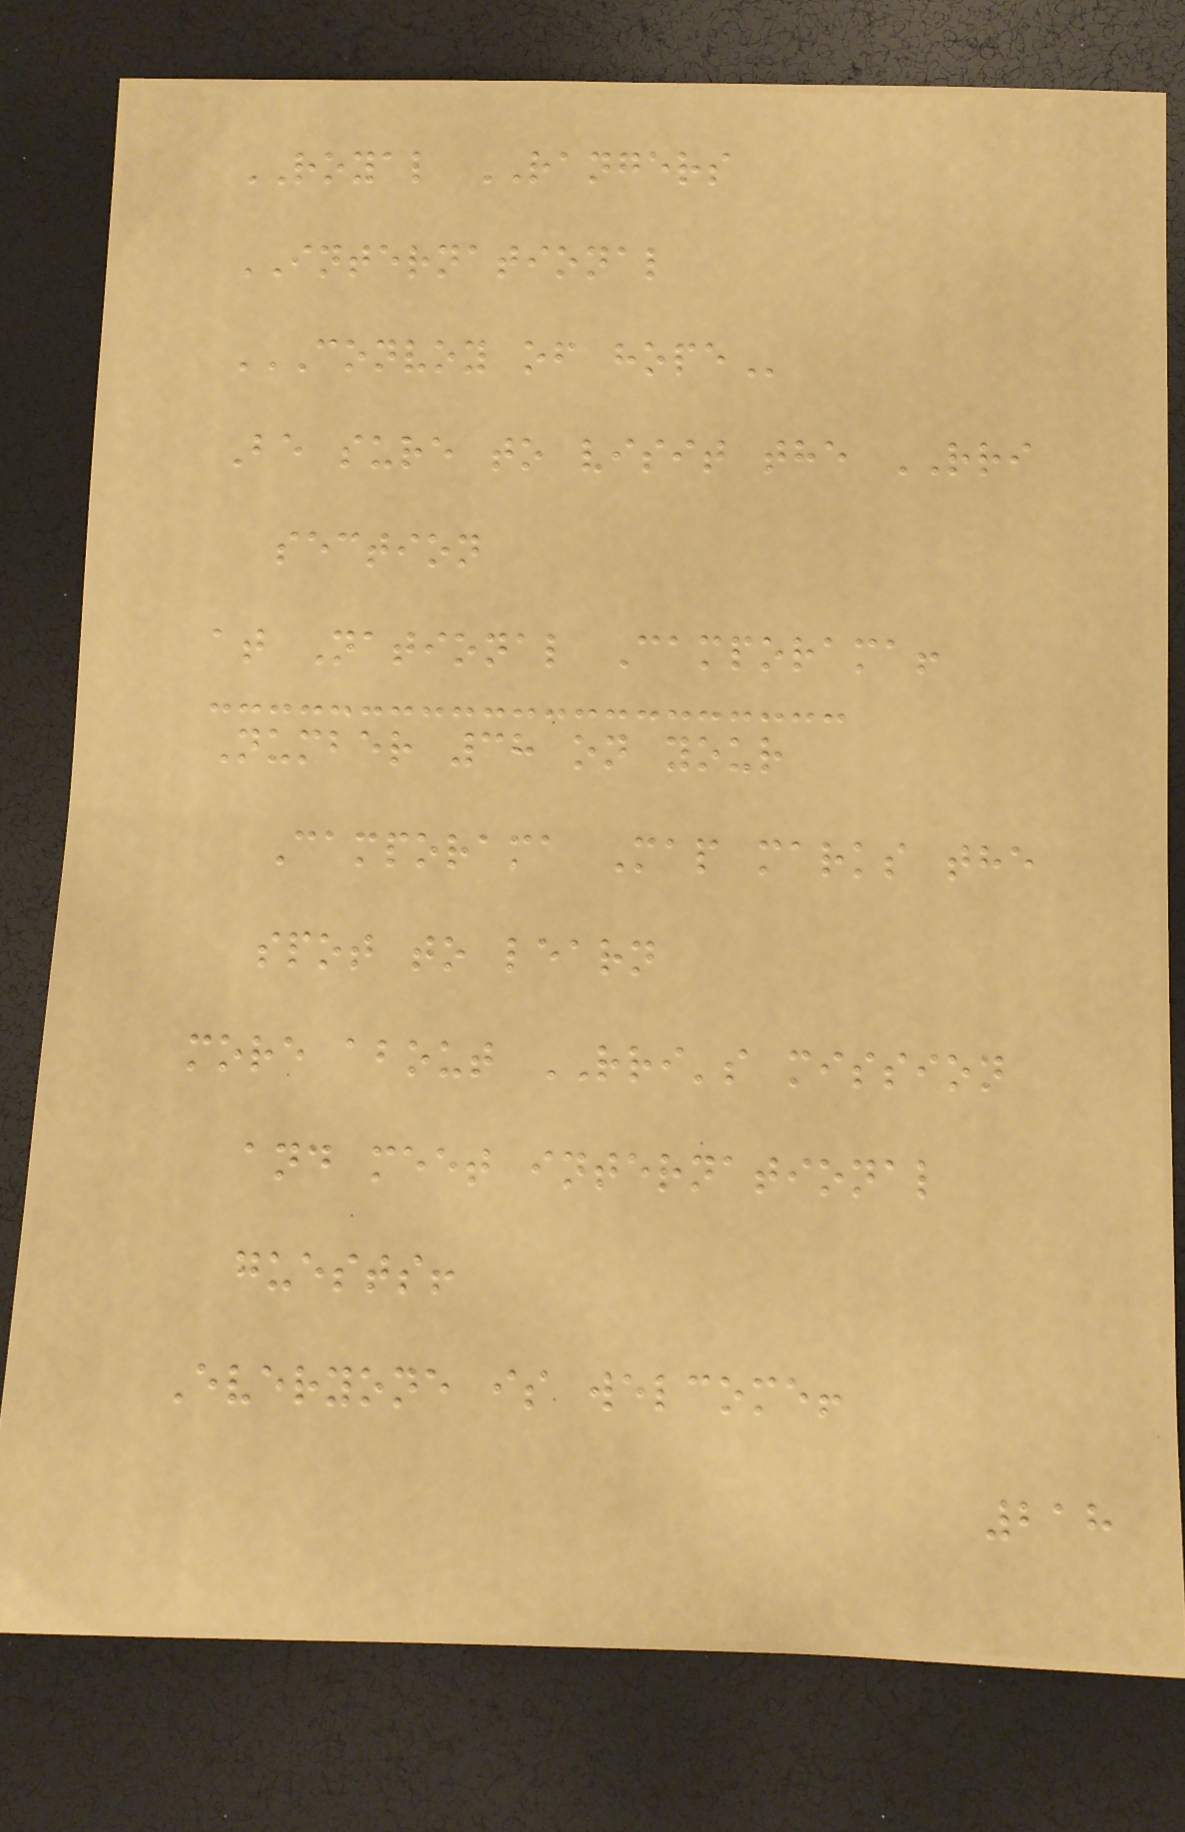ROYAL RANGERS
INTERNATIONAL
CONVOY OF HOPE
Be sure to visit the RRI
section
at National Camporama!
Number 38 on your
Camporama Map marks the
spot to learn
more about RRI's mission
and meet international
guests!
Everyone is welcome!
218
